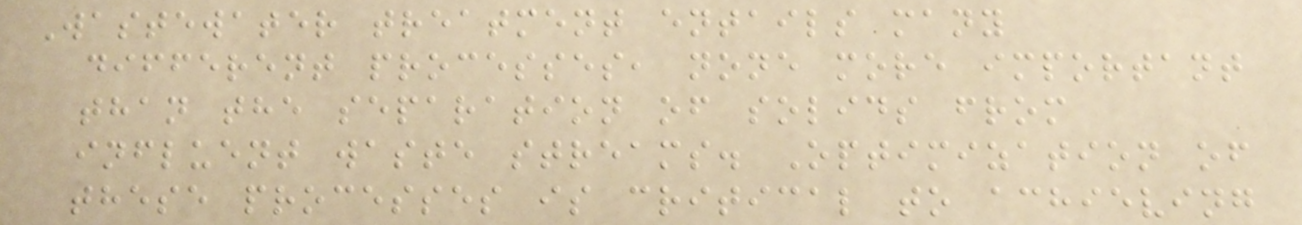Wastewater treatment entails many
different processes, none more important
than the separation of solids from
influent waste streams. Optimization of
these processes is critical to achieving
